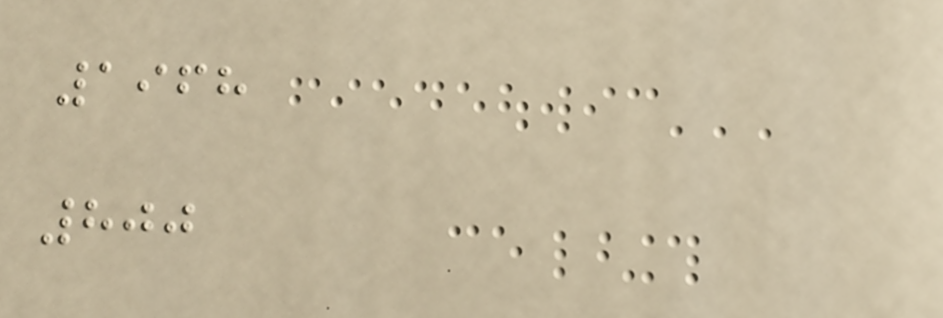1968
800
